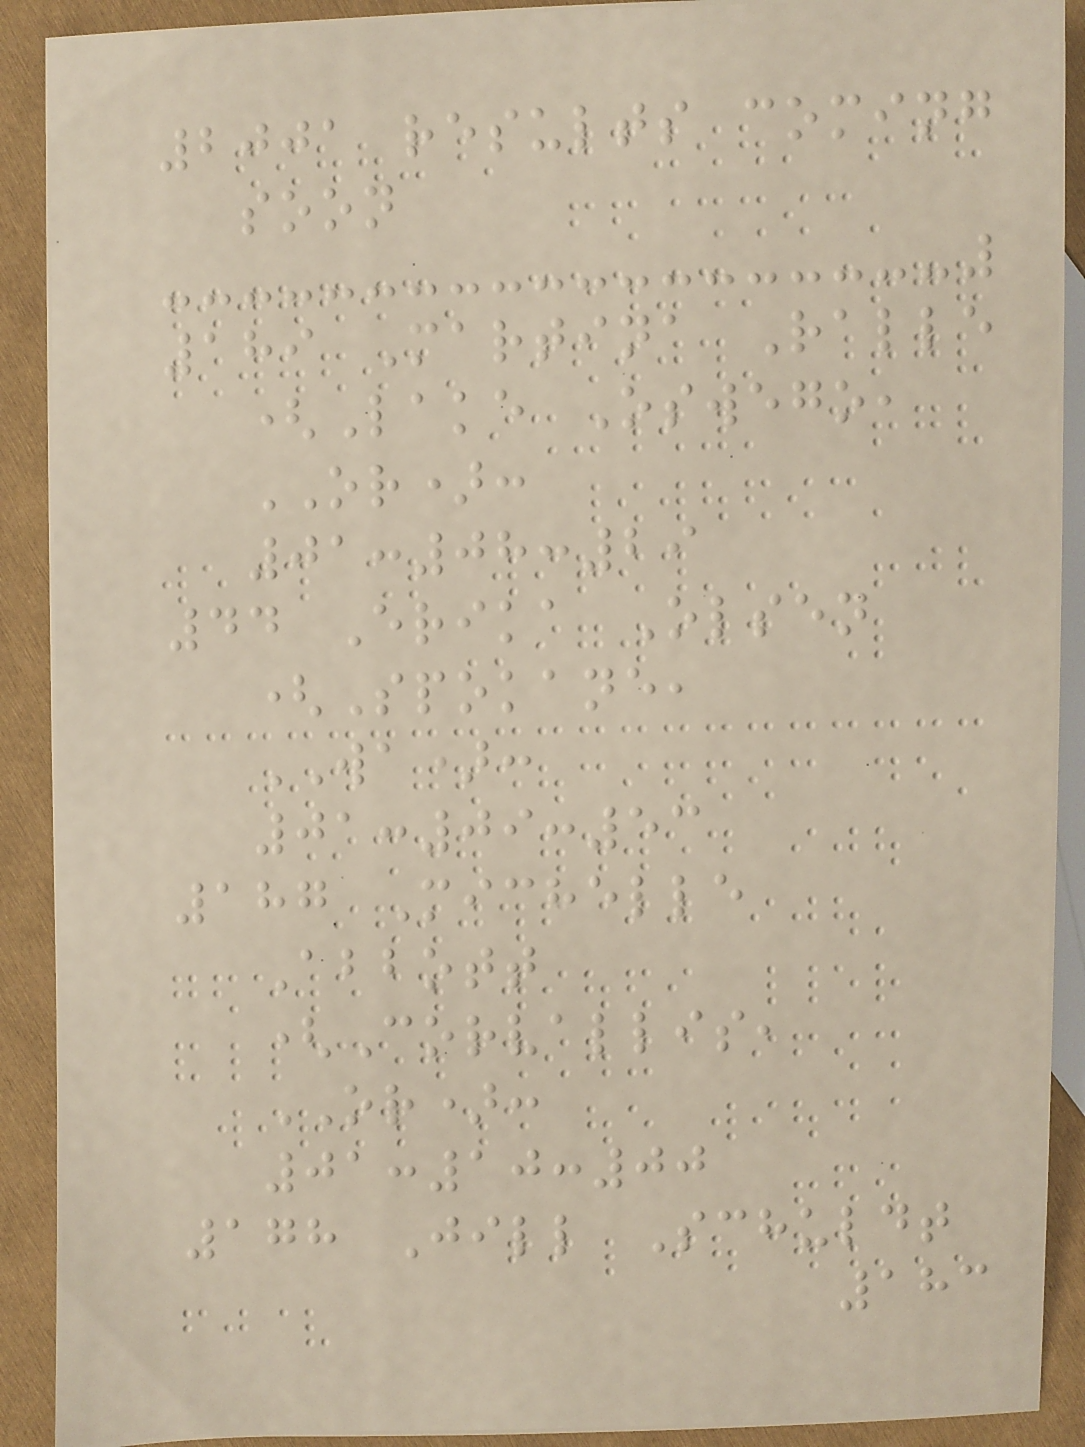2001 results coming
soon
189 Martina Ralle
(Lake Oswego,
OR):
01:08:29
44 Erika Olsen
(Spokane,
WA):
01:09:53
187 Michelle
Abbott
(Corvallis,
OR):
01:10:00
178 Jill Schuldt
183
